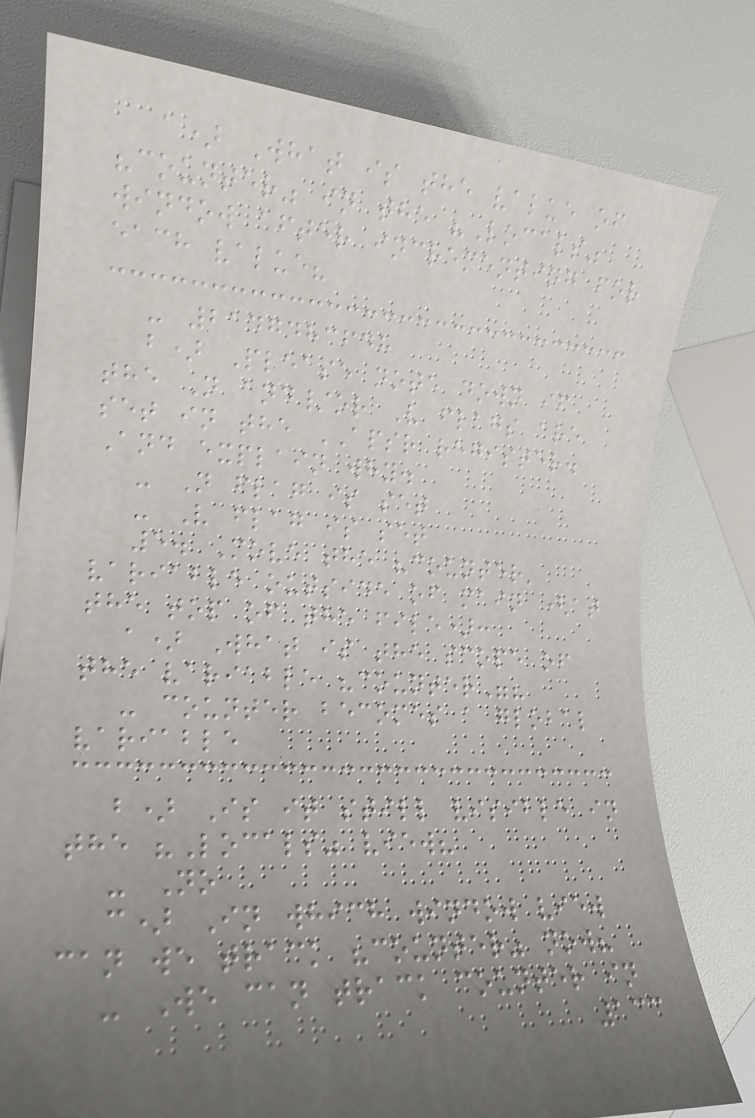a) What is the value of
"counter" in the "Locals"
window after incrementing for
each value?
- 2147483648
b) Please note down if
the N and/or V flags are
set in the APSR register.
And explain why.
- N flag is set
- V flag is set
5. Move the "counter'
variable outside of main (at
the top of the file):
a) What is the scope of
the variable "counter"?
- counter becomes a global
variable
b) Is it still visible in
the "Locals" view?
- No
c) In which window view
can we track "counter" now?
- We can track counter in
133
